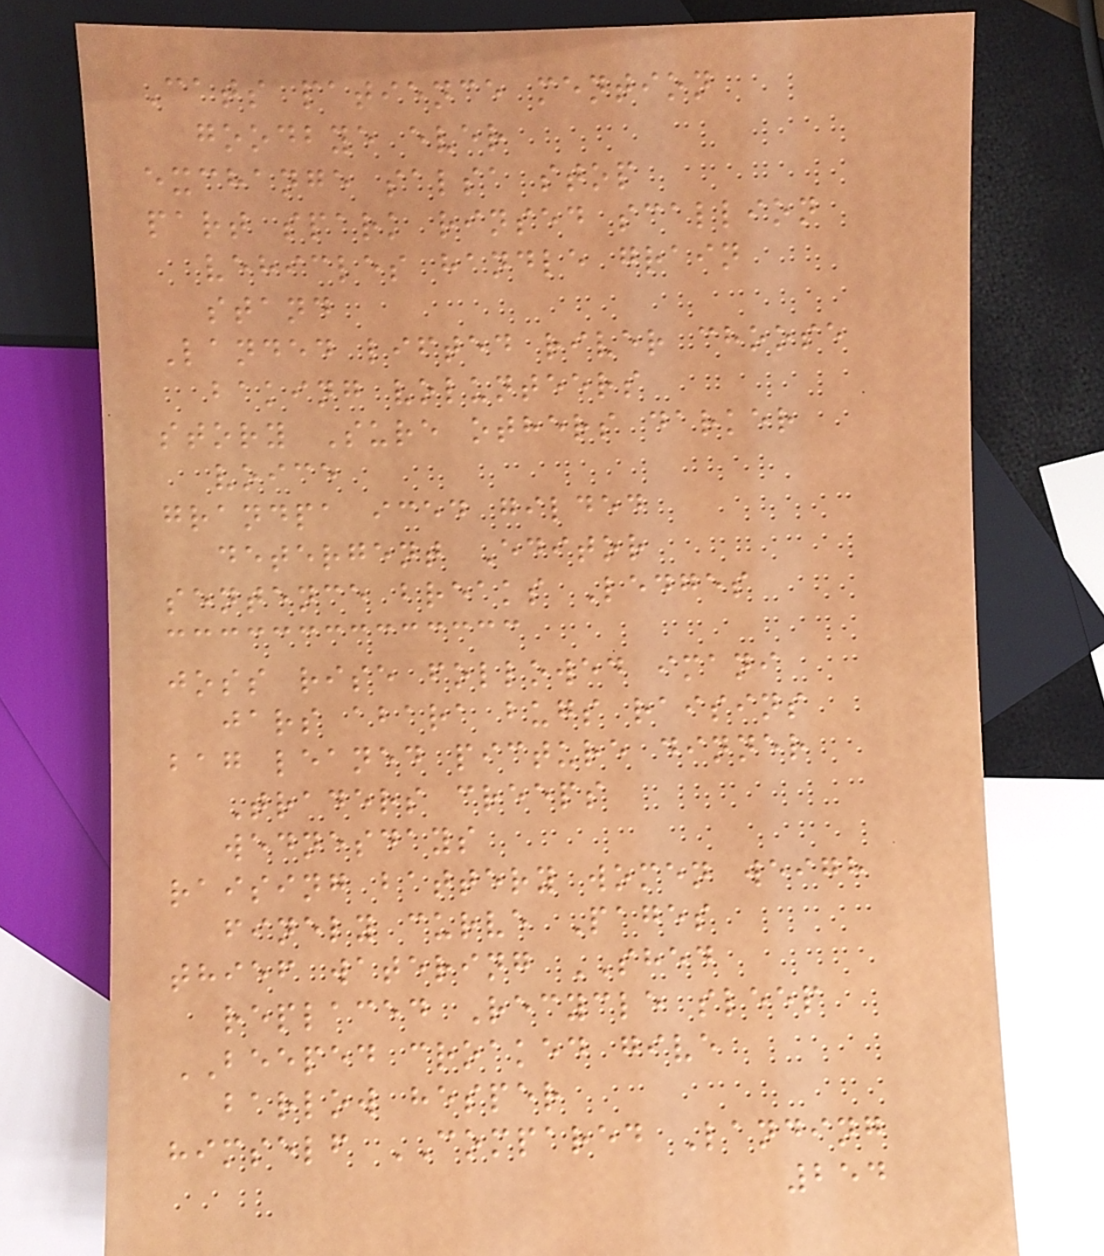Cats patience mention
goodbye ever
exchange salsa stop
part spark rinsed scallion
vehicles handle grain
stand
Landed lifted river choose
baking volunteers
story Sure others darker
voice
grandpa iced gilded
detergent Editor
sentence breaks Ledges
joss rise followed imani
jars abara bugs raisins
bag leaned picture dinner
Traders creeps
wednesdays
raising battery women weigh
finely curve Pages
thief watering SHED
replaced Recycle sleep
BEEPED croaked give
barlow hesper
himself COMPARED Landing
254
